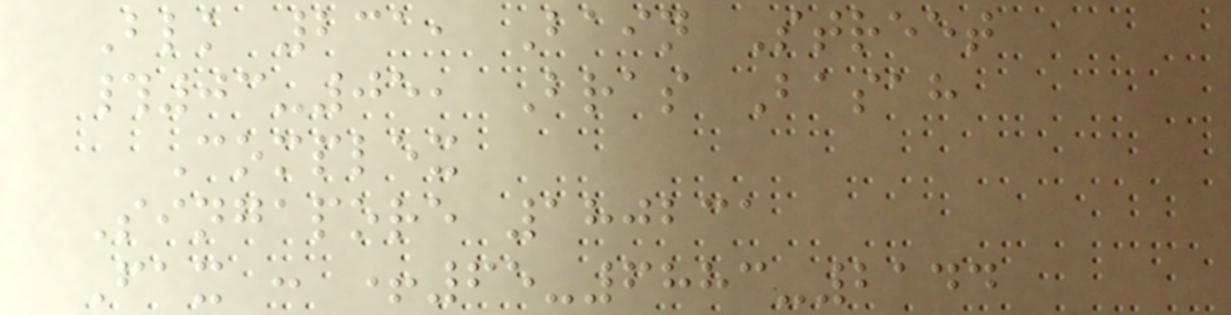Blk 231, Bain Street
#03-05, Bras Basah
Complex
Singapore 180231
Fax : +65-6883-2144
